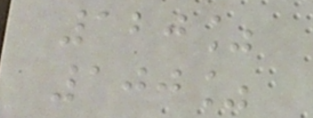120%
100%
